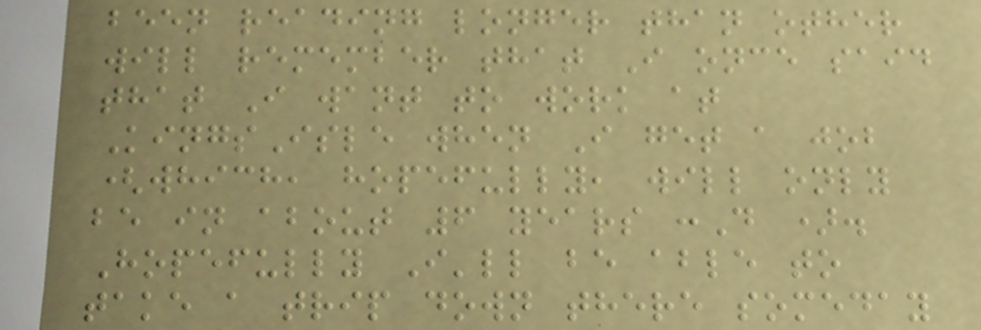been reading longer than other
will remember that I once said
that I want to work at
KingsIsle when I get a job
(which, hopefully, will only
be in about 6 years :D ).
Hopefully I'll be able to
take a trip down there someday
